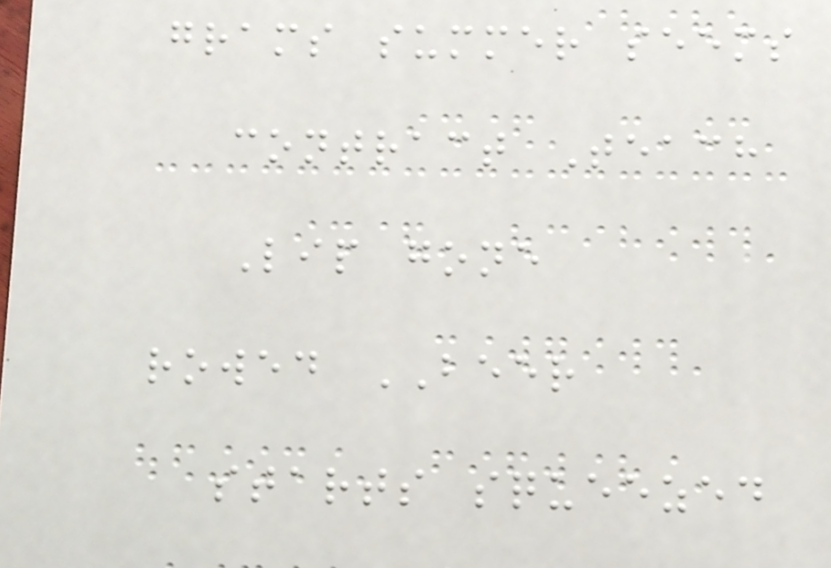grams summer seems
contract Teach
Lip gone
rowed BEER
starts squeezed
